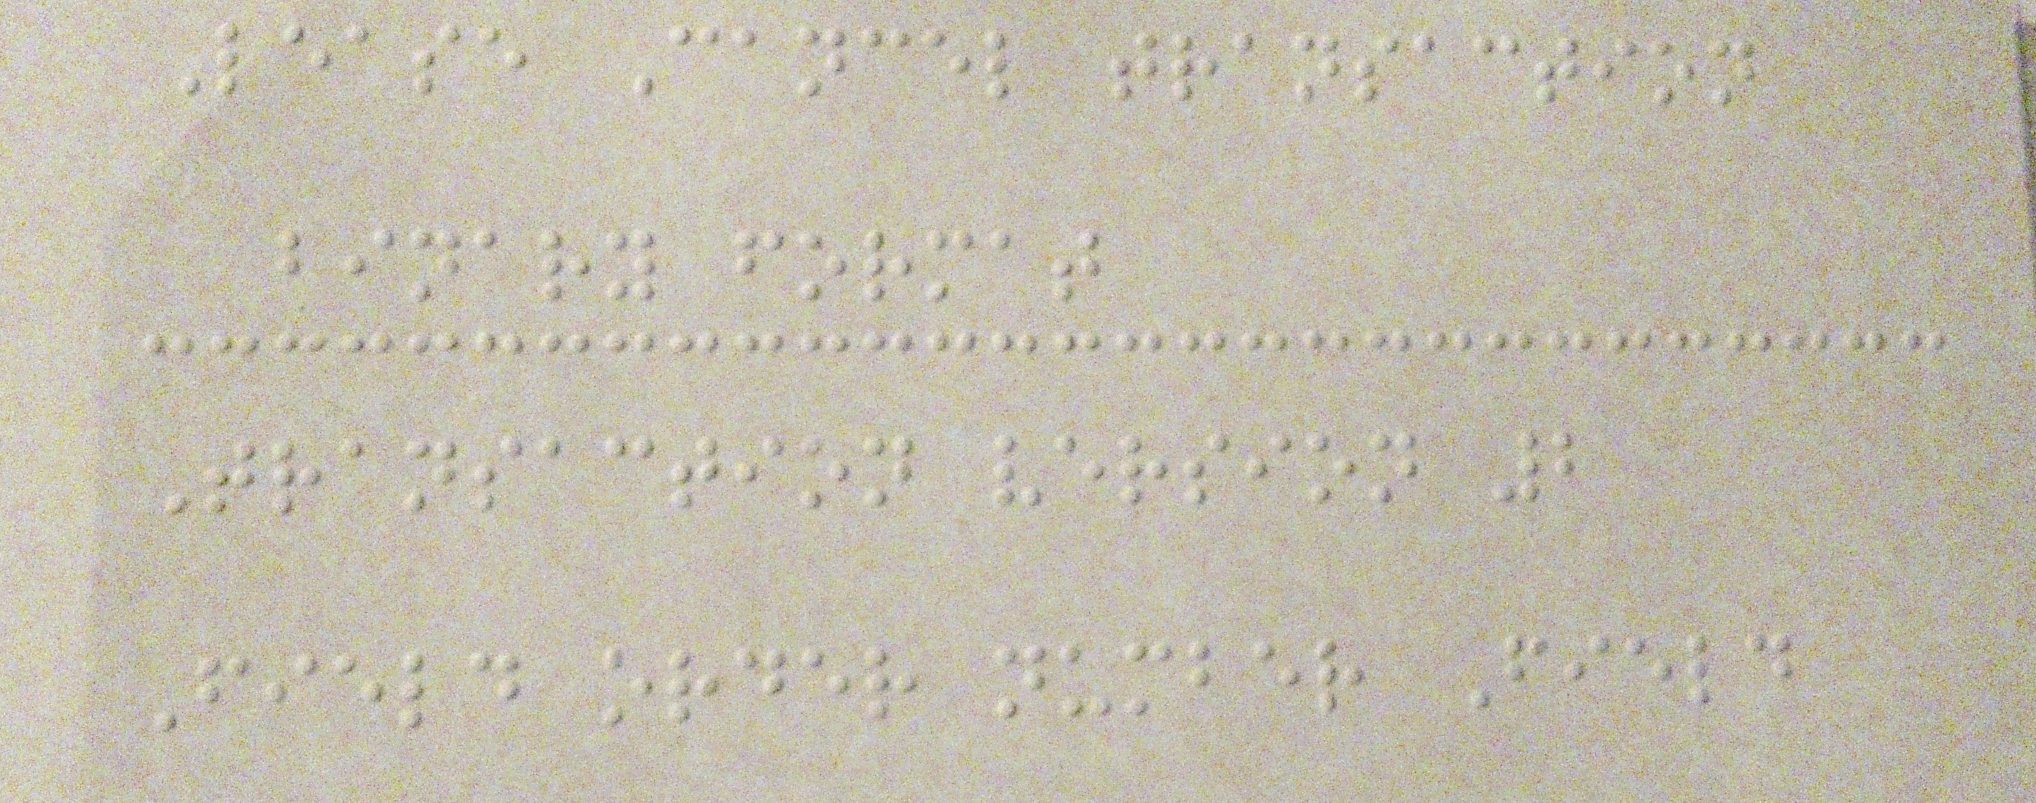Lease Cancel transaction
binary format
Transaction version 2
Field order number Field
